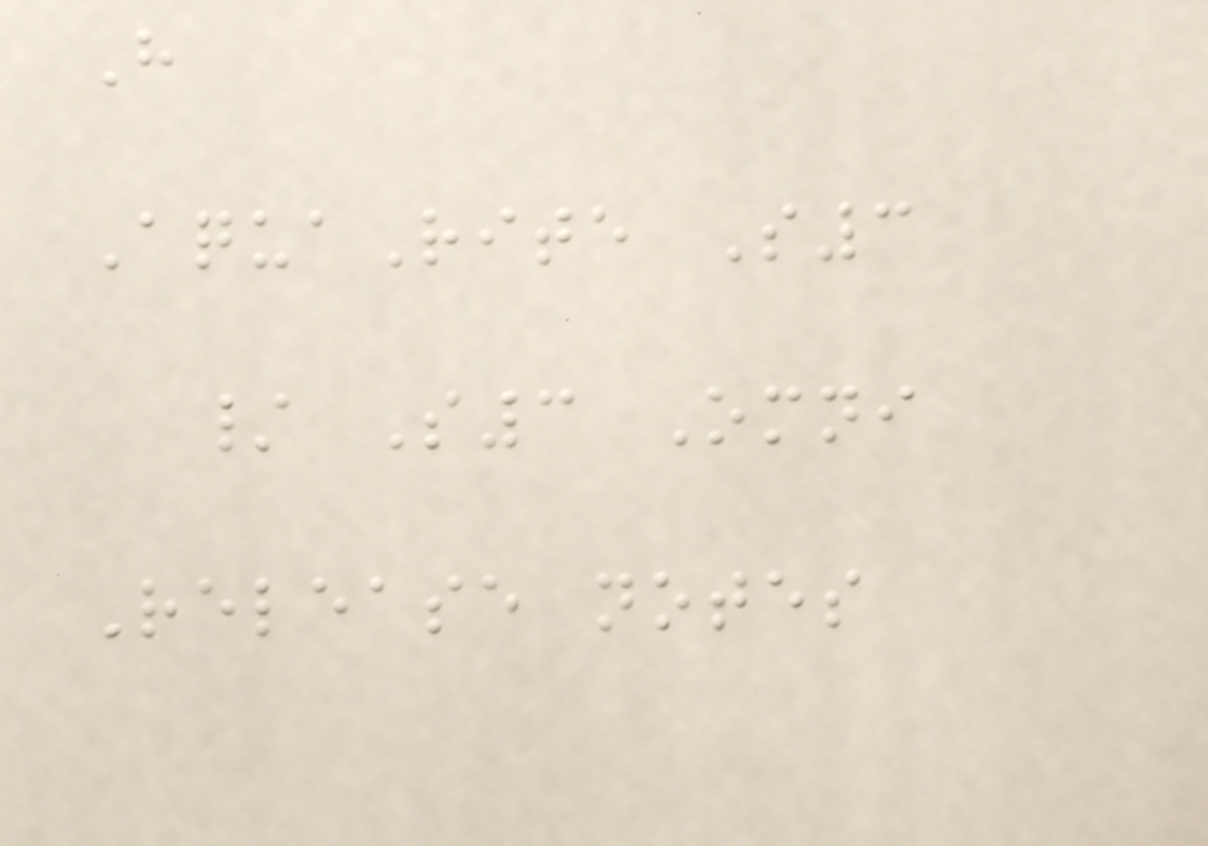H
AquaRite S3
/ S3 Omni
Release notes
